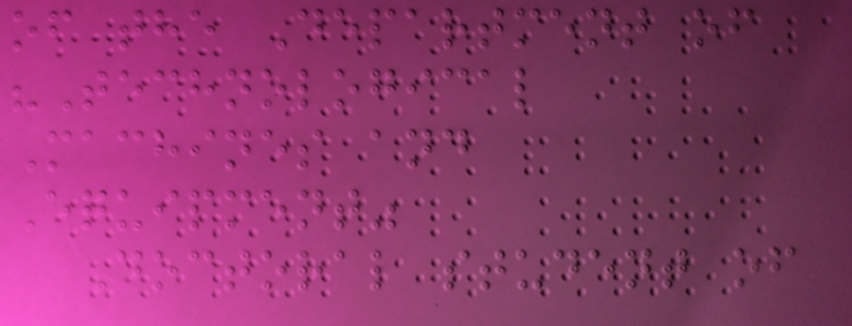of the Department of
"Technological
Machines and
Equipment"
Doctoral student of
